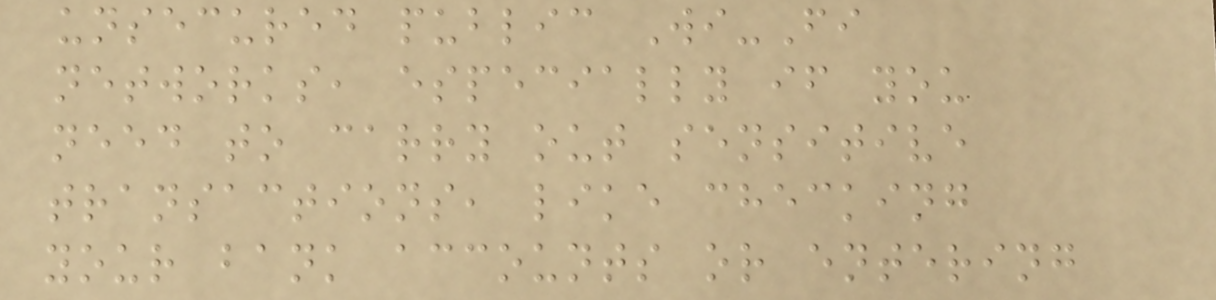unsecured public Wi-Fi
networks, especially if you
need to carry out sensitive
transactions, like checking
your bank accounts or entering
